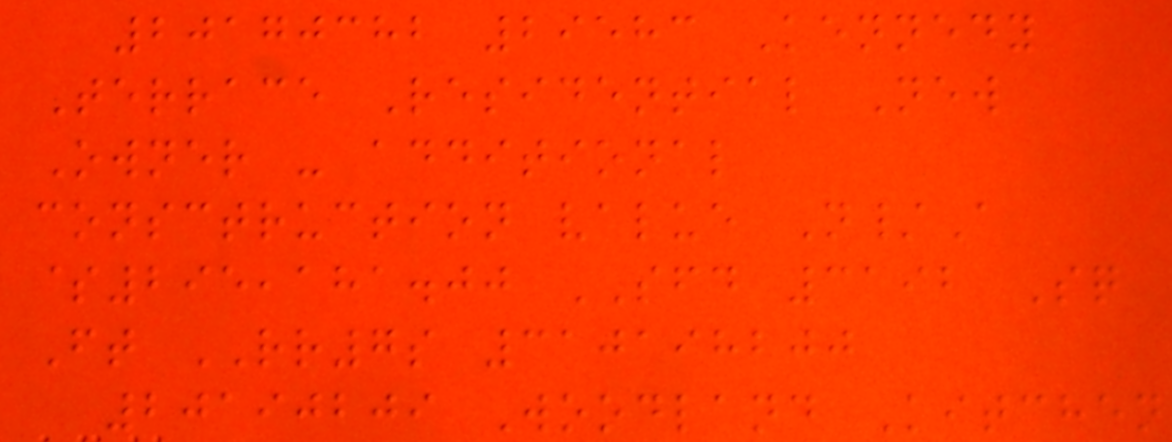20170382 29583 Kennedy
Terrace Residential New
Owner - additional
consctruction value N/A
$295,181.00 SFD 3192 Sq
Ft RR7s 310198200
20190209 Woodland Kitchen
